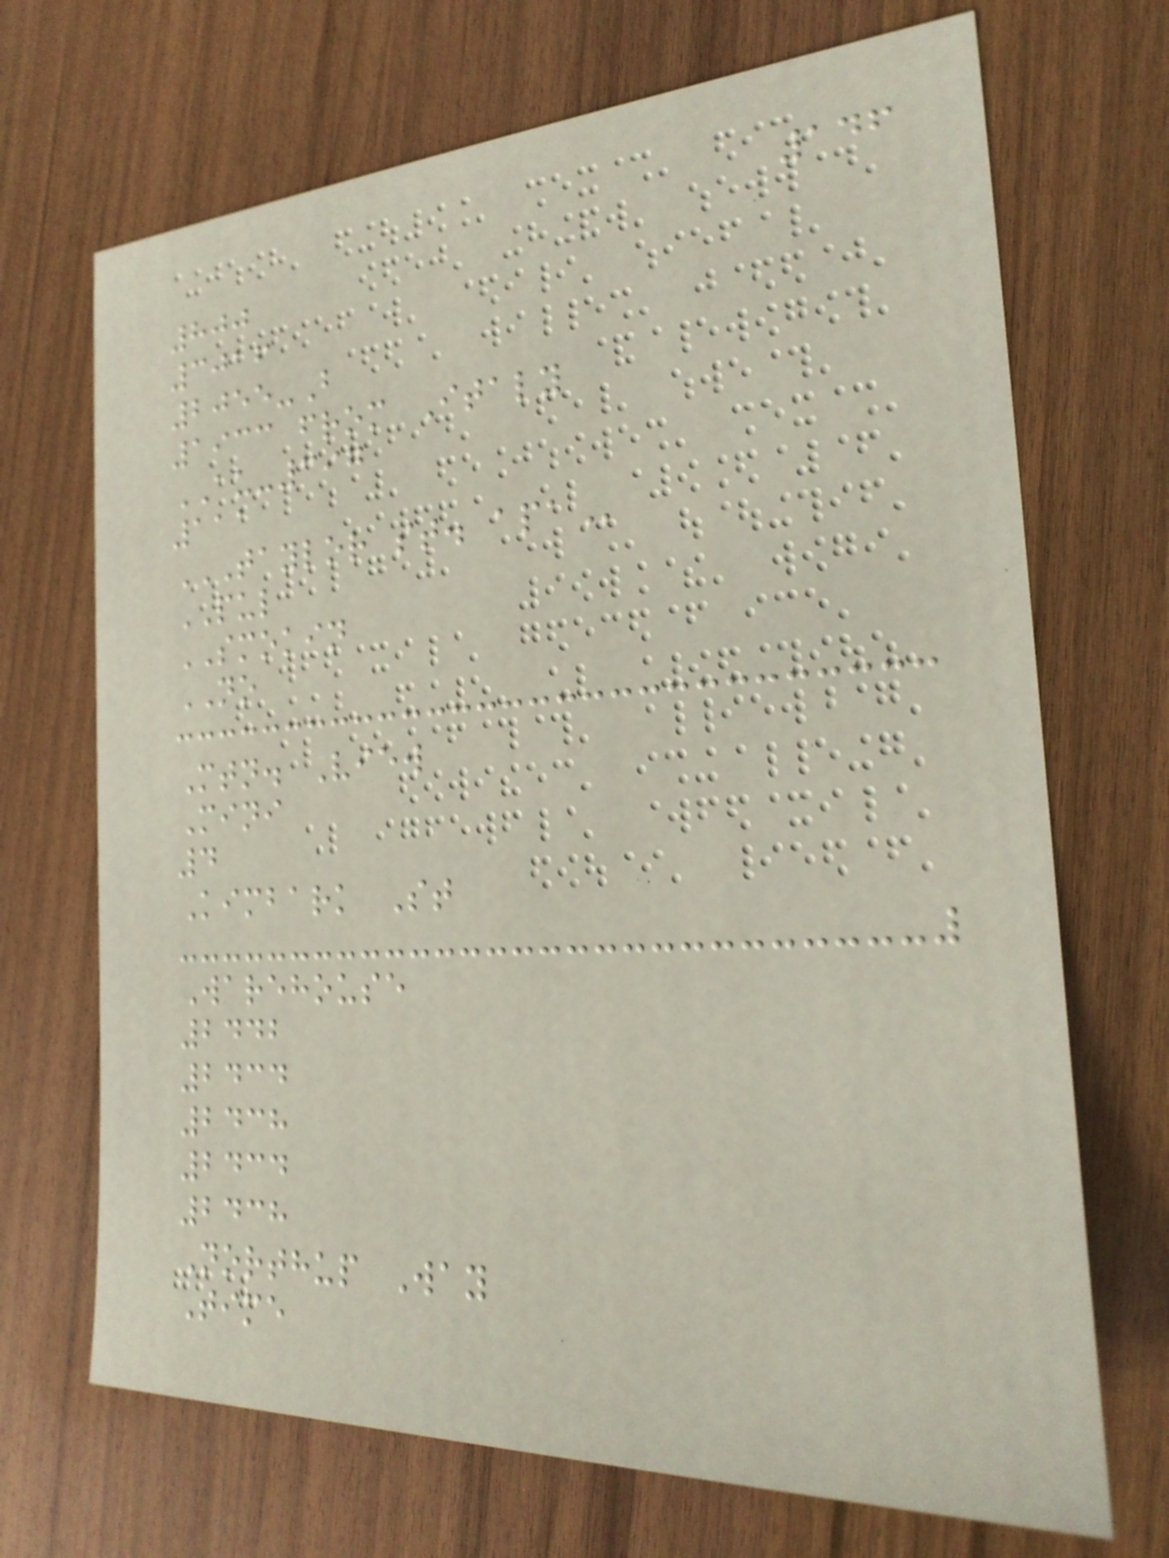146
800
3016
2055-B
1933 from Italy
AU-397
111
TAYLOR ST. APA
PUL
SMOKIN
NO
Mtn. View
Mini
4
Kimbark St
Warehouse
2442
2434
2438
2434
2438
Northup Way
Time
